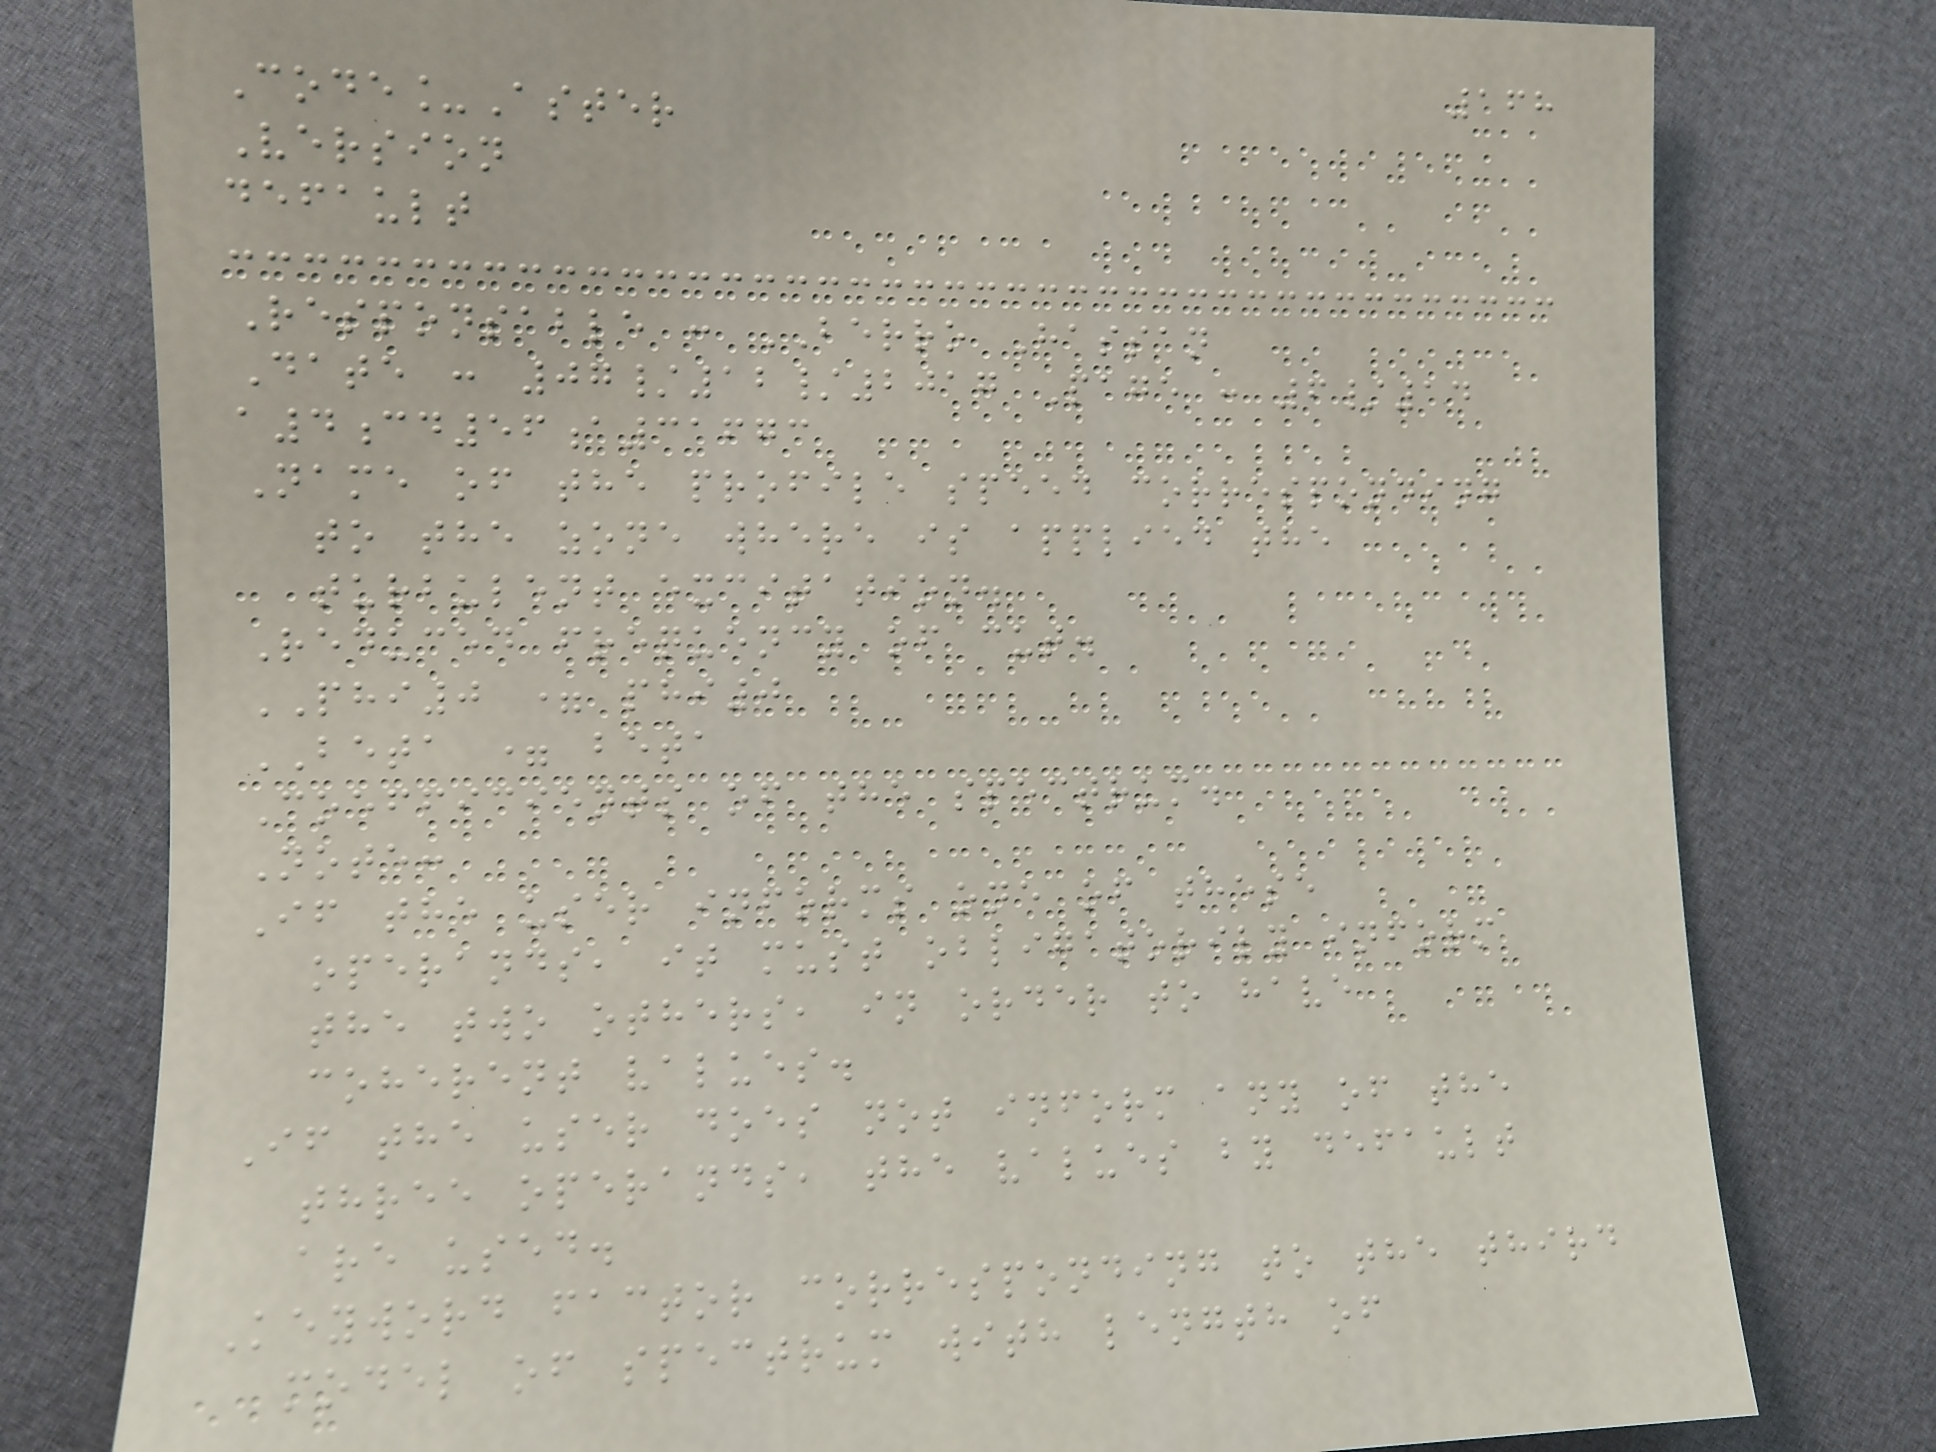168
Code_Aster
Version
default
Responsable : BERRO Hassan
Date : 07/12/2017 Page : 6/14
a4cd56a31673
Name of the profile speed corresponding
to the zone where is applied the
turbulent excitation.
Reduced frequency of cut.
PHI0 = phi0
BETA = beta
Coefficients of the spectrum.
Note:
If the user informs one of these
operands, it must obligatorily inform
the two others, in order to have
coherent values.
If the user does not inform any of the
three operands, the values by default
are used.
Keyword factor corresponding to the third
model of spectrum with length of
